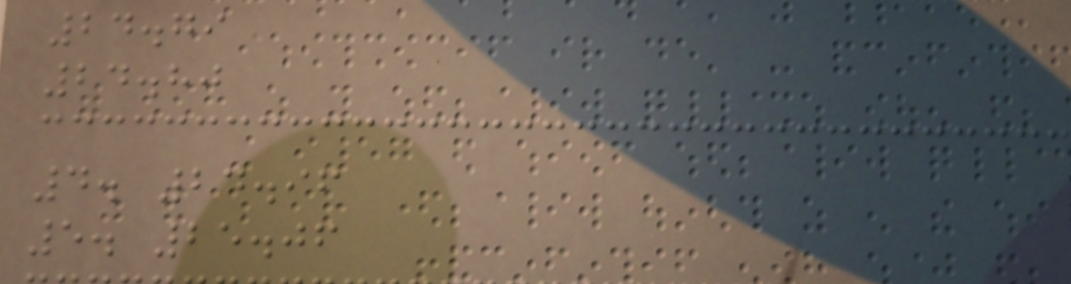24.79
24.80
4. 24.96
5. 25.06
